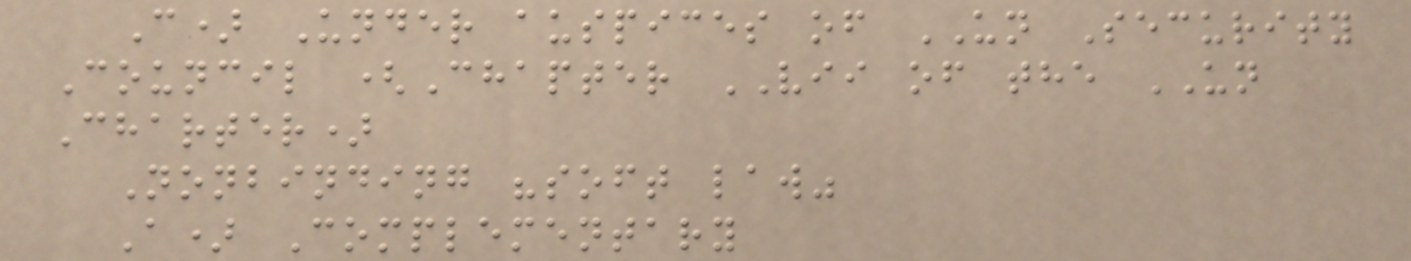C) Under auspices of UN Security
Council (Chapter VII of the UN
Charter)
Nonbinding "soft law"
A) Complementary
